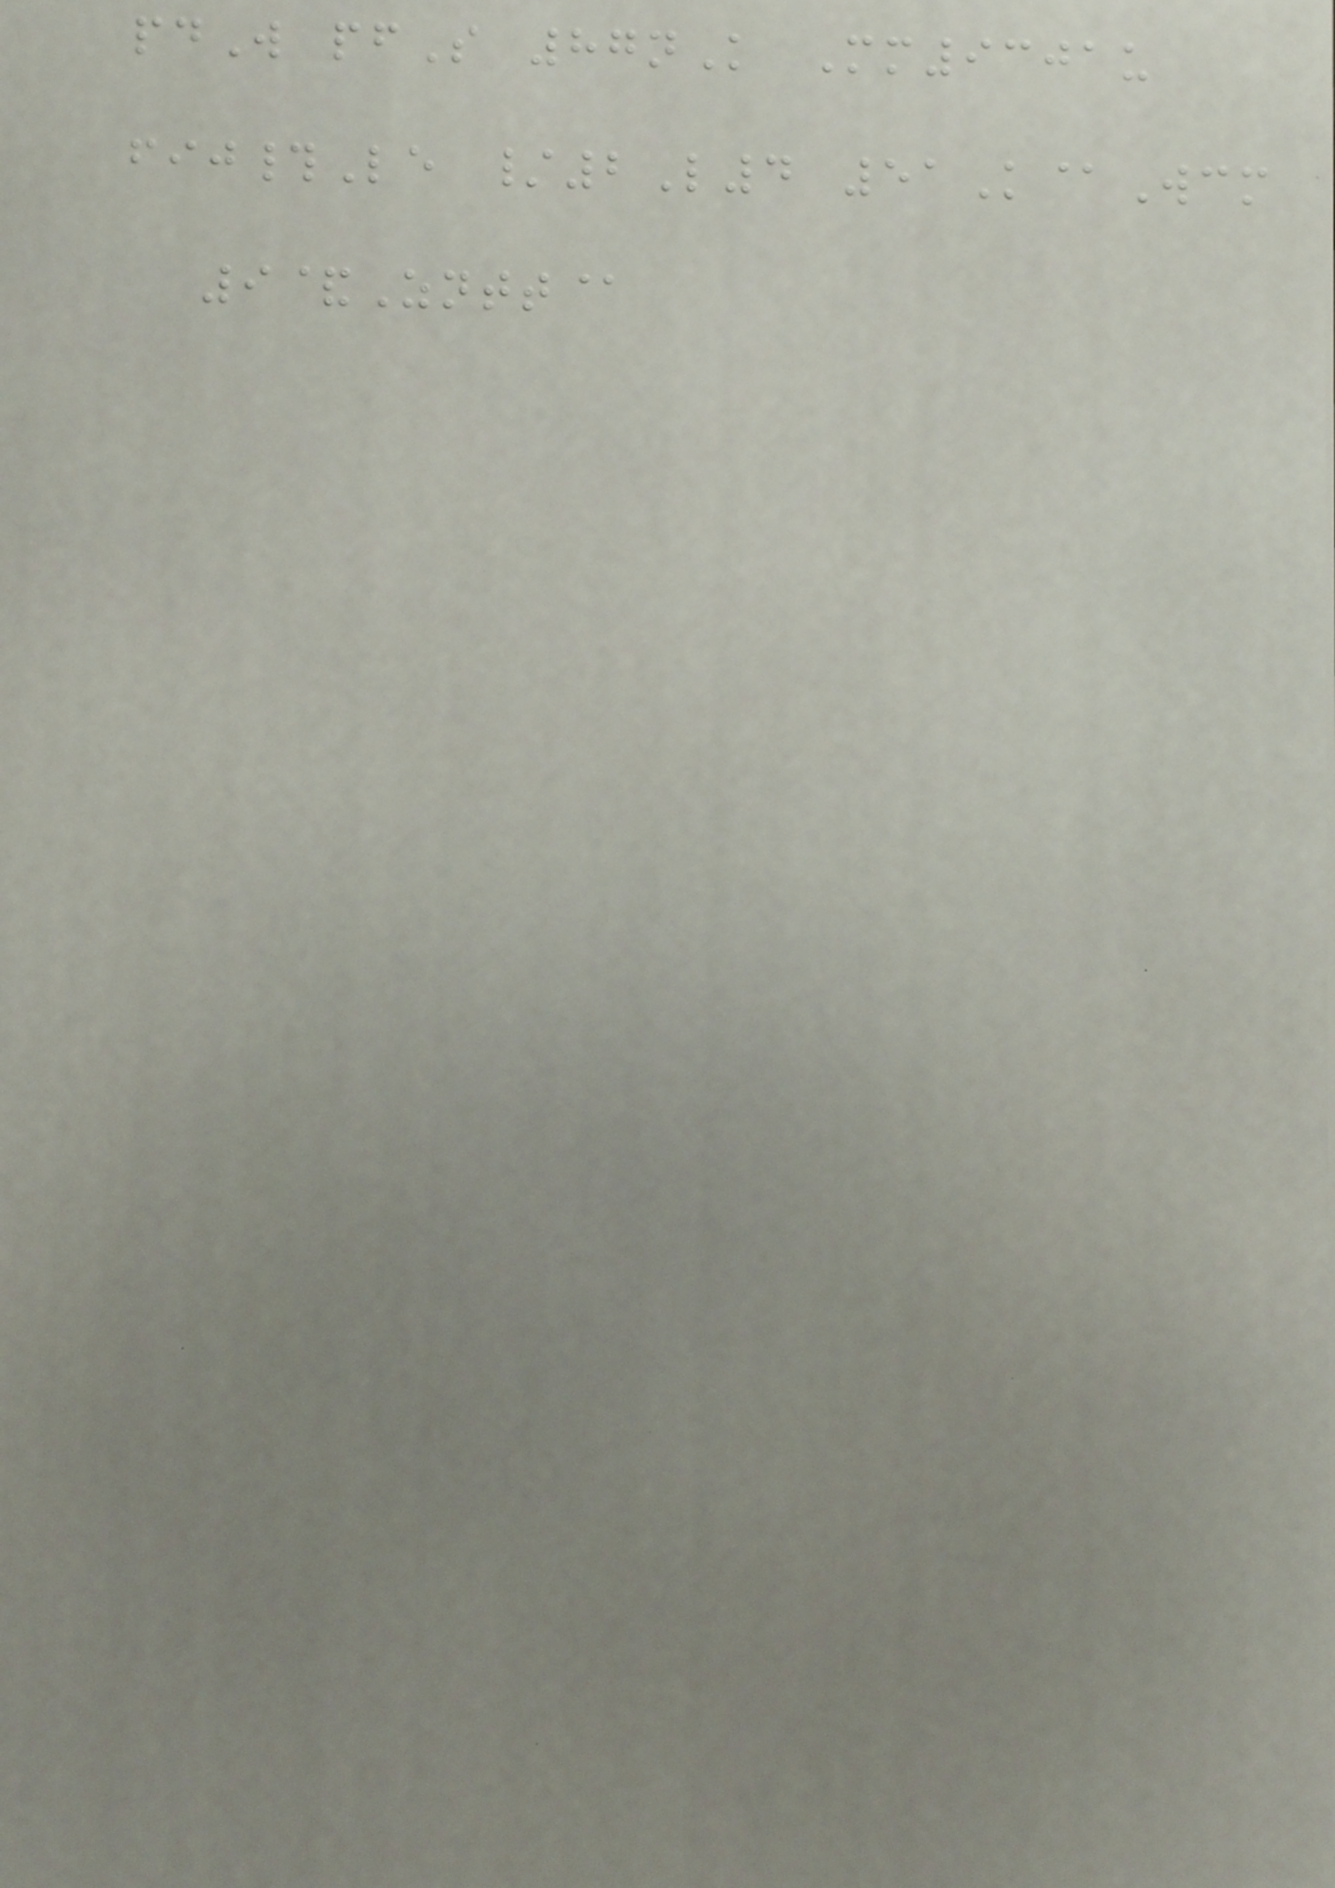pdW pfS 87nK Mm9301u
fij#Le /2L4 51K@Wcm
9&Zntt@
